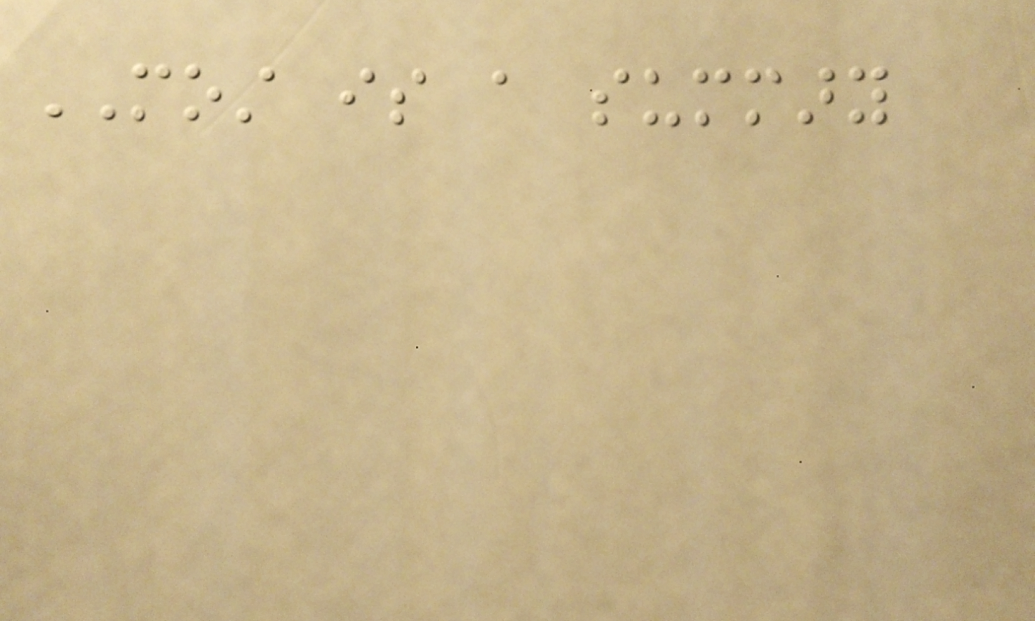MOST is a summary
